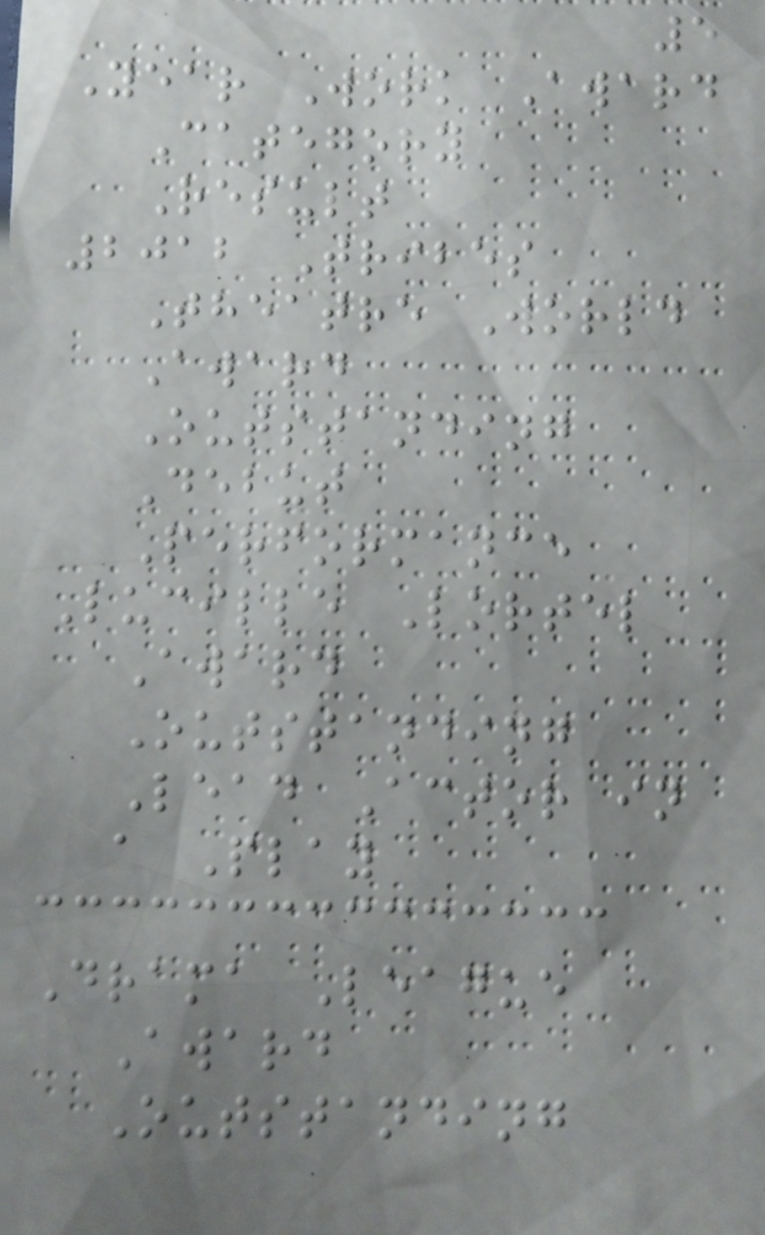5
Year Work Award
Category
Result
2012 Tribes
Theatre World
Award
Outstanding
Debut
Performance
Lucille Lortel
Award
Outstanding
Lead Actor in
a Play
Drama League
Award
Outstanding
